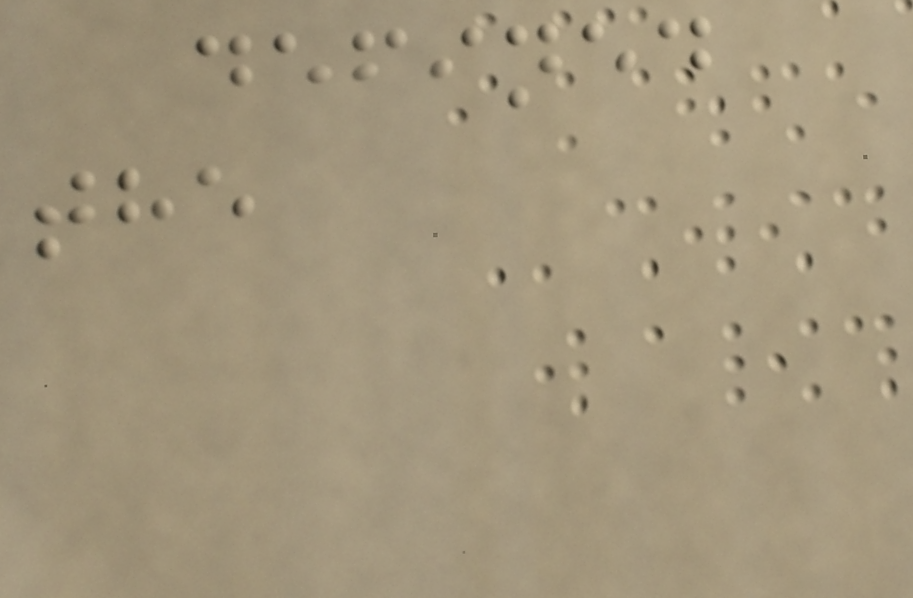defined
the
